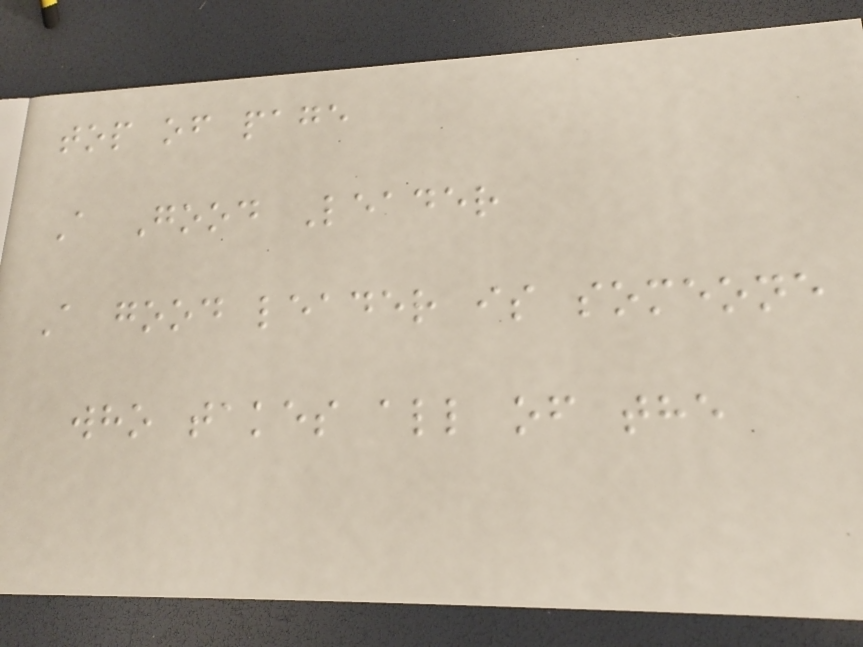top of page
A Good Leader
A good leader is someone
who takes all of the
